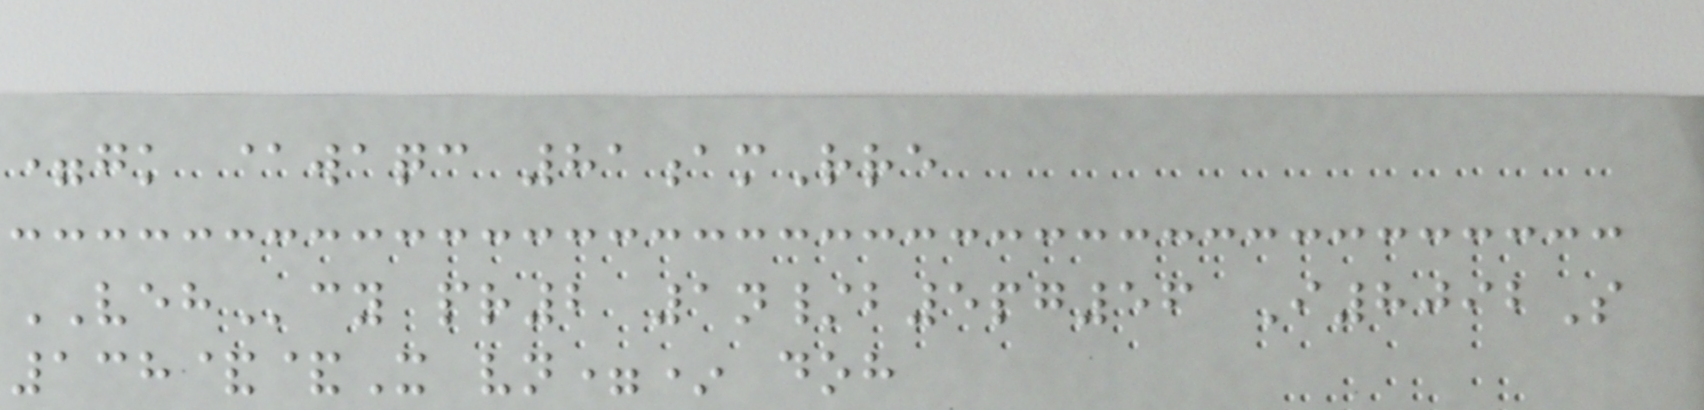=gk @waqc 81amRre
VEHcy pr2 1n/b5pg56 I8092S
138&&X vn=* doh
